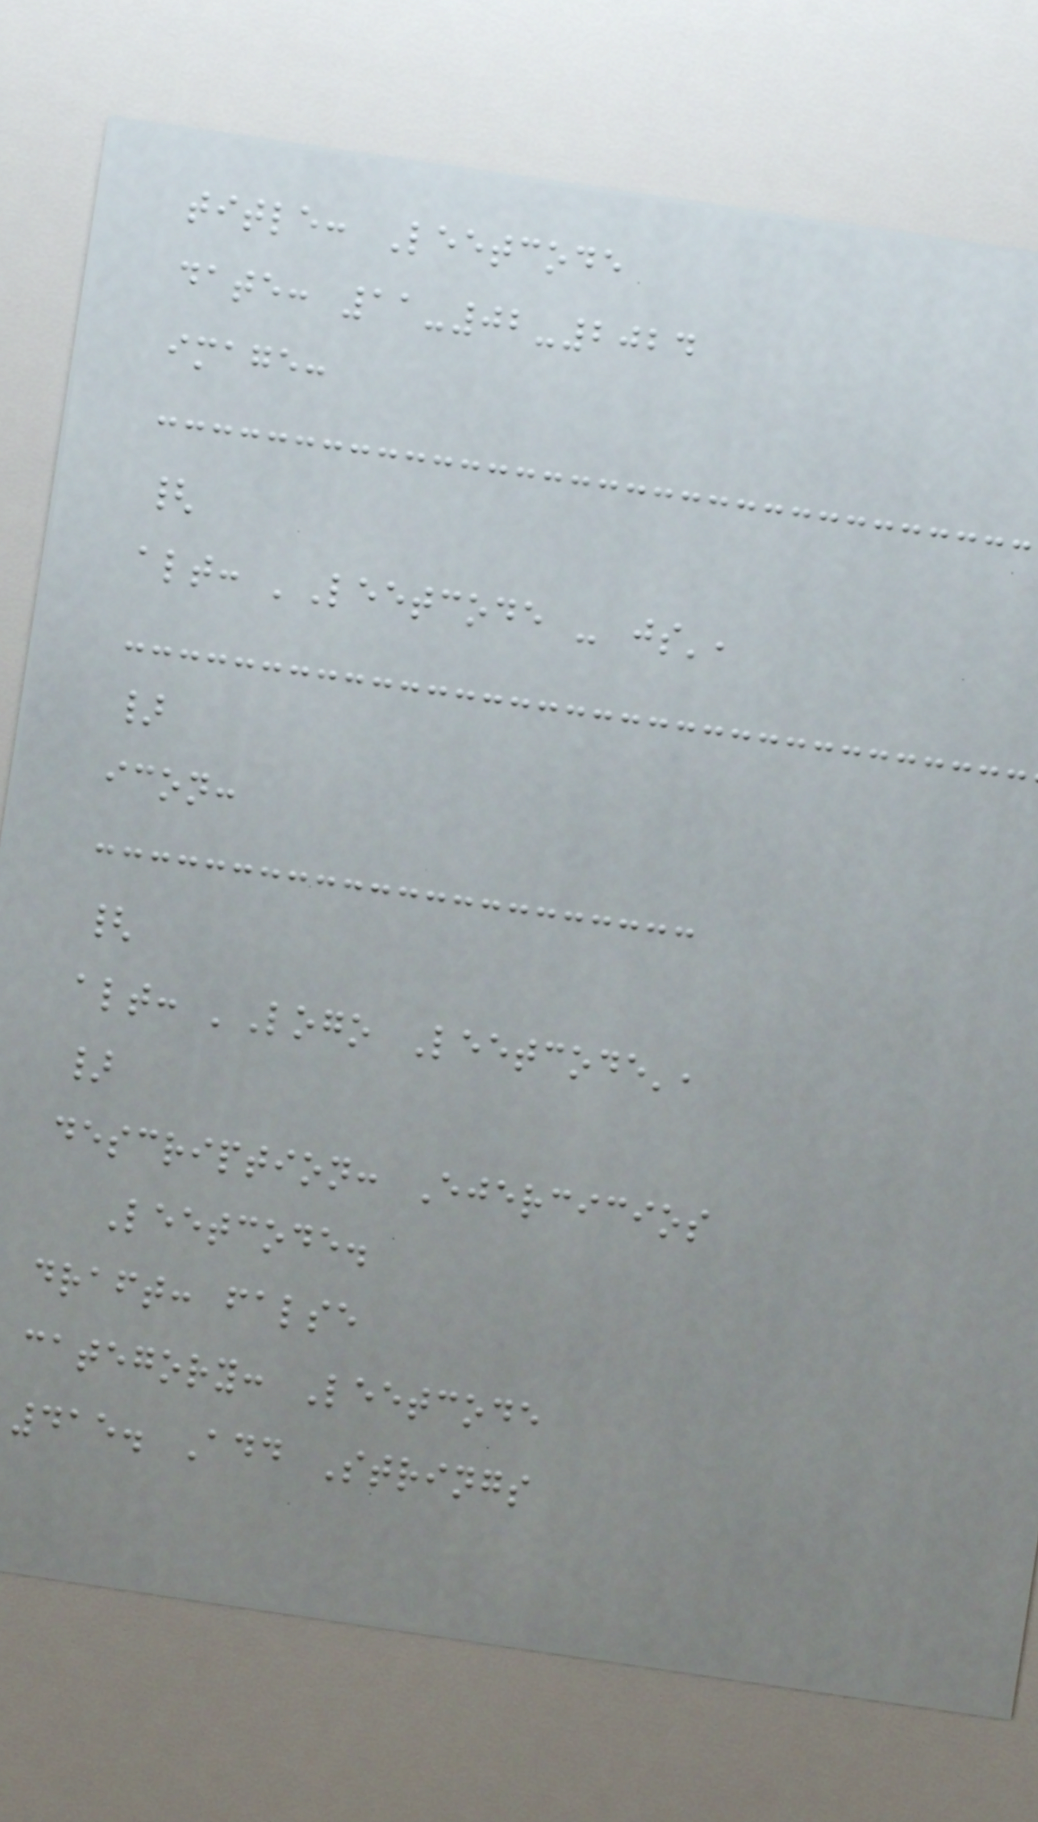title: Leetcode
date: 11-02-2024
image:
{
alt: 'Leetcode - js',
}
icon:
{
alt: 'Logo Leetcode',
}
description: Ejercicios
Leetcode.
draft: false
category: Leetcode
415. Add Strings
